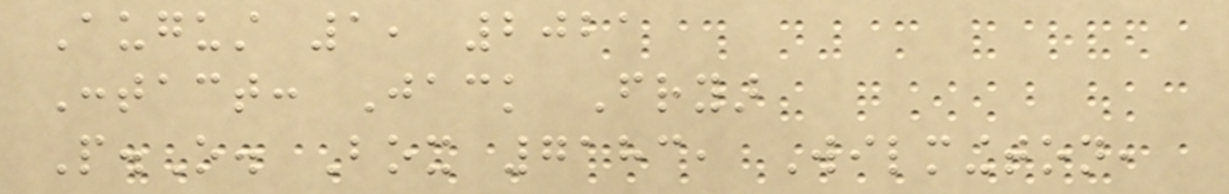August 1, 2021
Contact: Jack Fryar
P.O. Box 7183, Wilmington,
